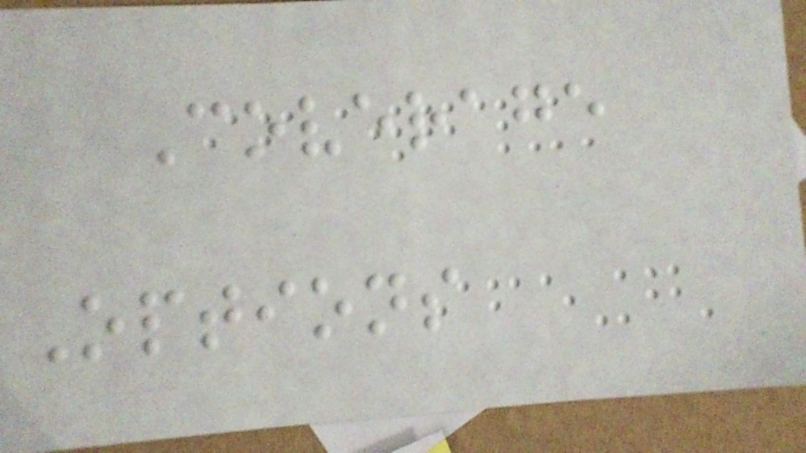Coverage
Options
